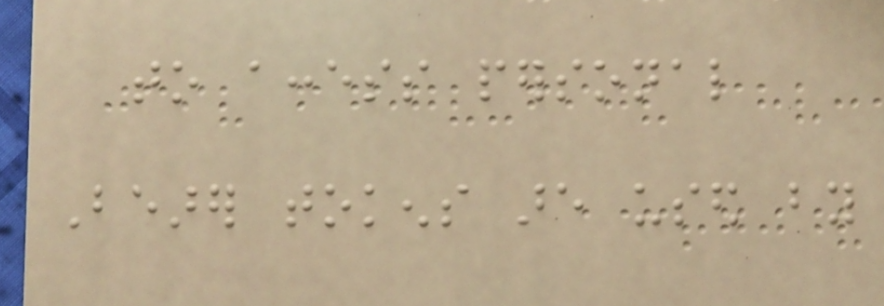to access personal
Bearer tokens are used by
